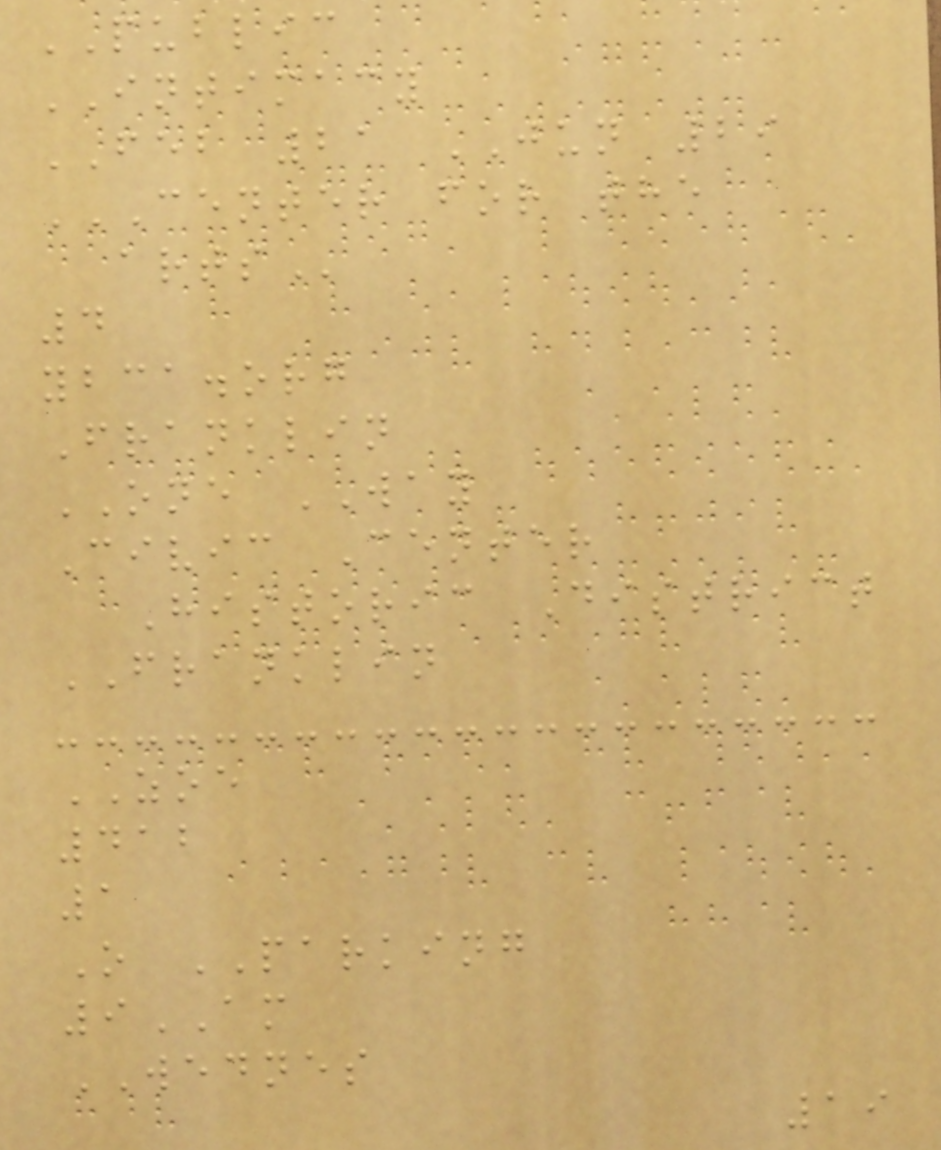PUBLIC
INTIMACY
FEB 21 JUN 29
CENTER FOR THE
ARTS
4
ybca.org
Franklin
ONE WAY
Civic Center
Historic District
FRANKLIN
ZOE
412
1
O PARKING
9AM
WEDNES
19
